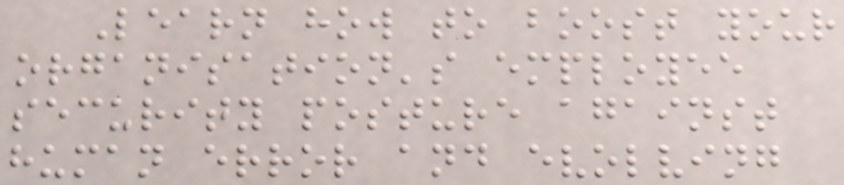Learn how to boost your
organisation's employee
security posture against
human error and evolving
